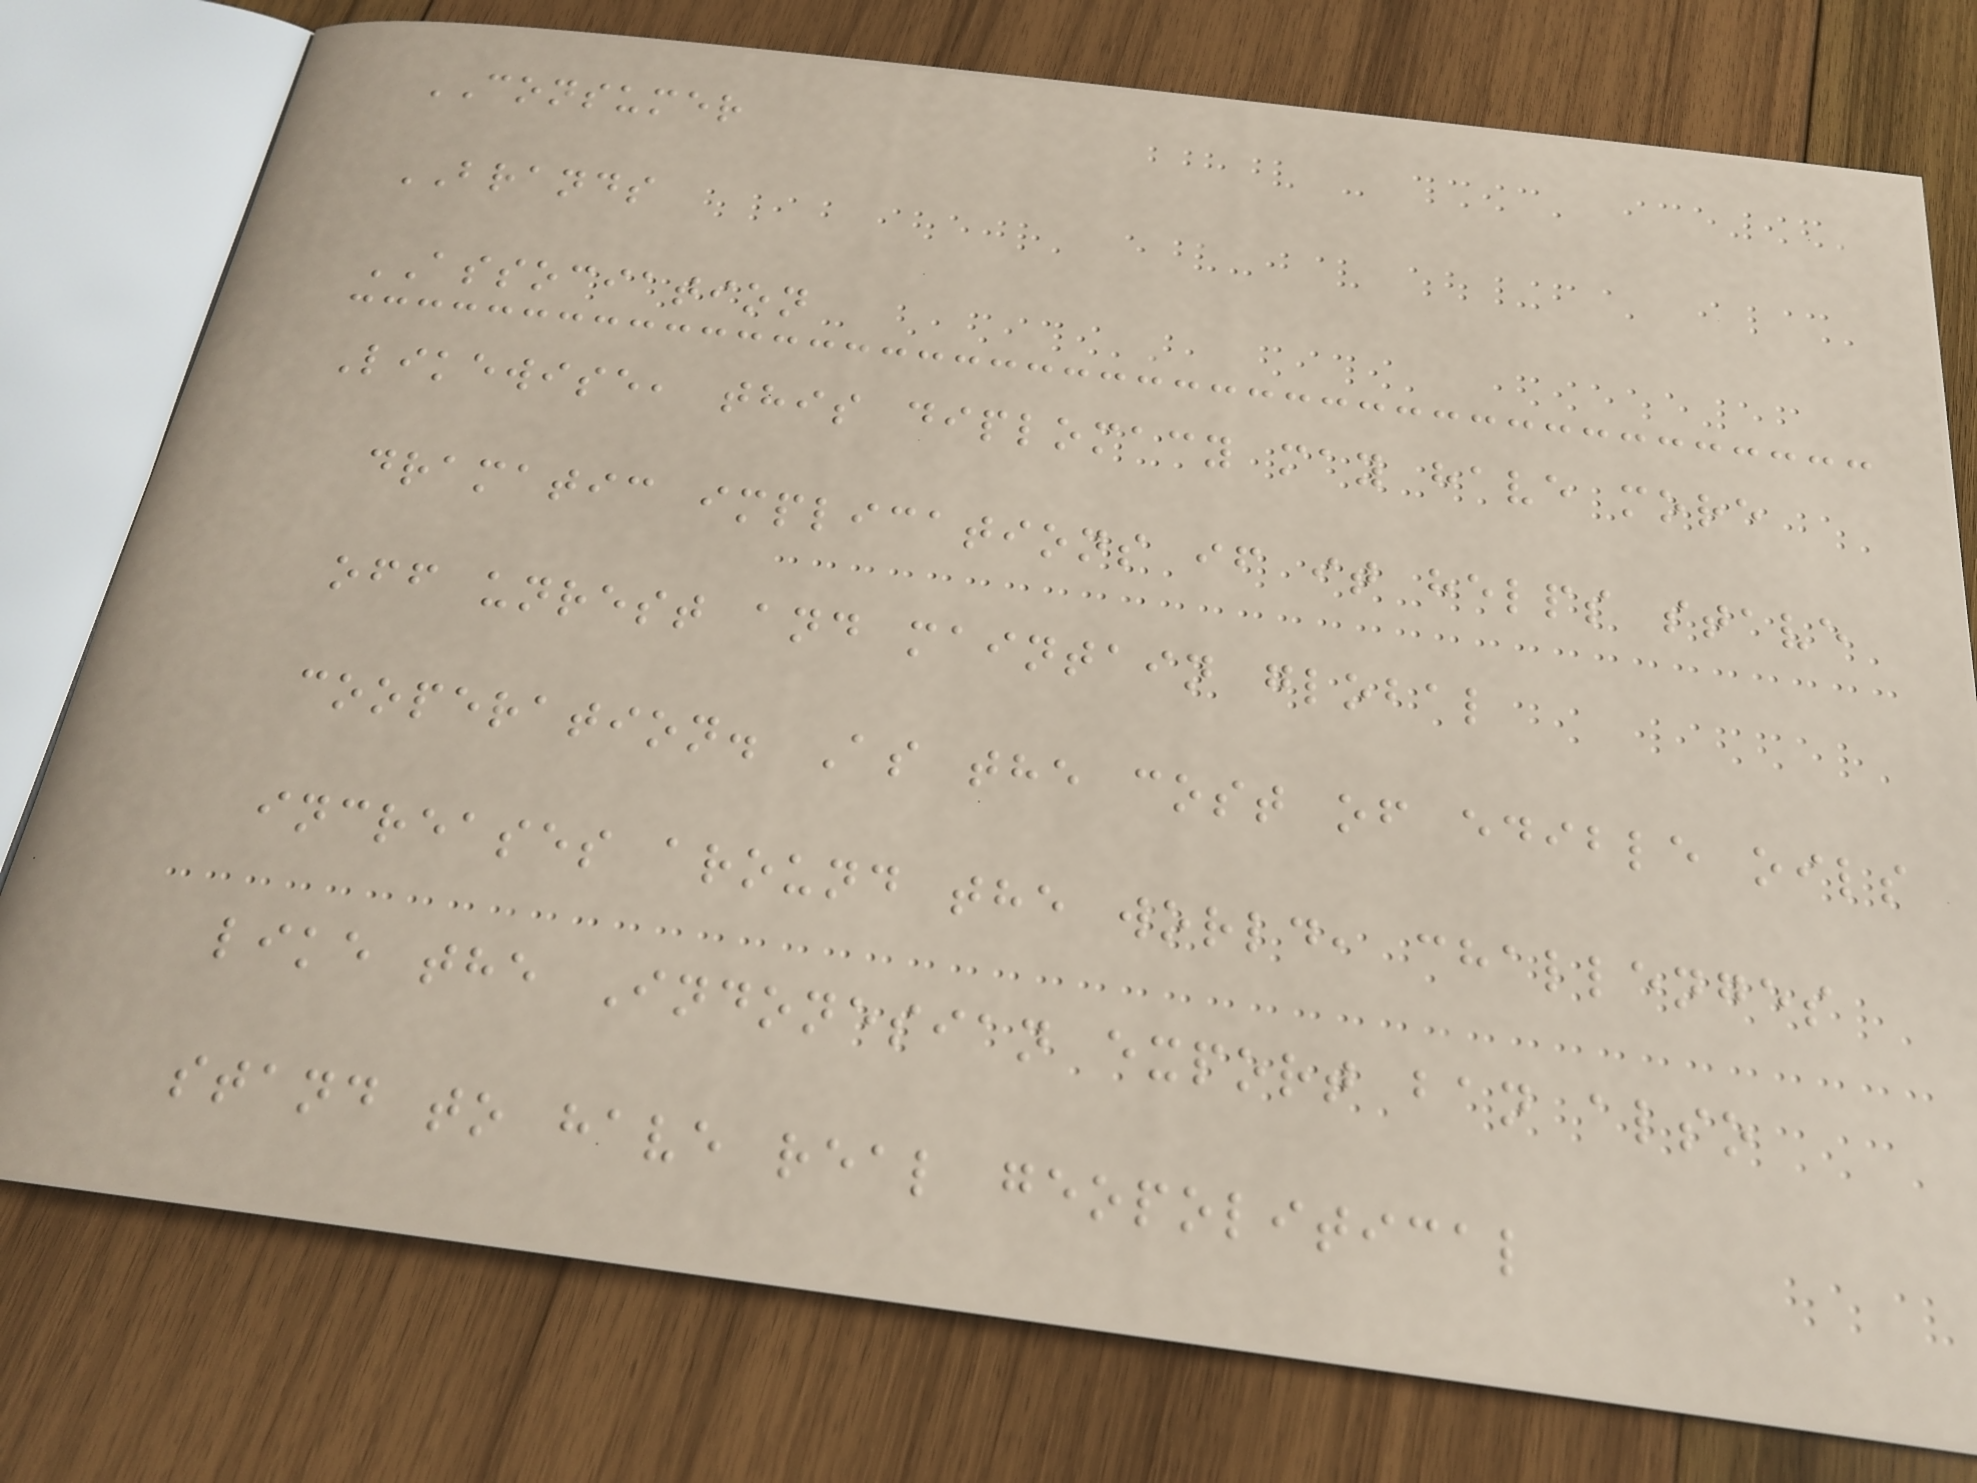CONSUMER
BRANDS
ASSOCIATION
Likewise, this diplomacy may have more
dramatic implications if it helps stave
off unrest and maintain global
cooperation. As the cost of edible oils
increases around the world, challenges
like the Indonesian export ban also
stand to have real geopolitical
